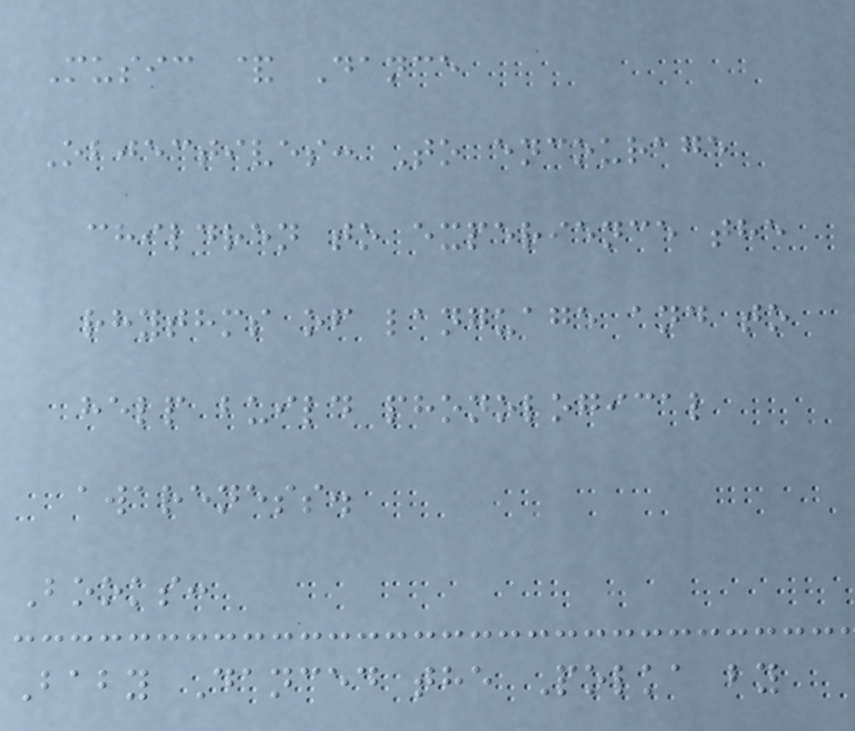Music & Dance
Objectives: To encourage
children to experience the
rhythms of language and to
help build phonological
awareness.
Books:
Baby Danced the Polka by
